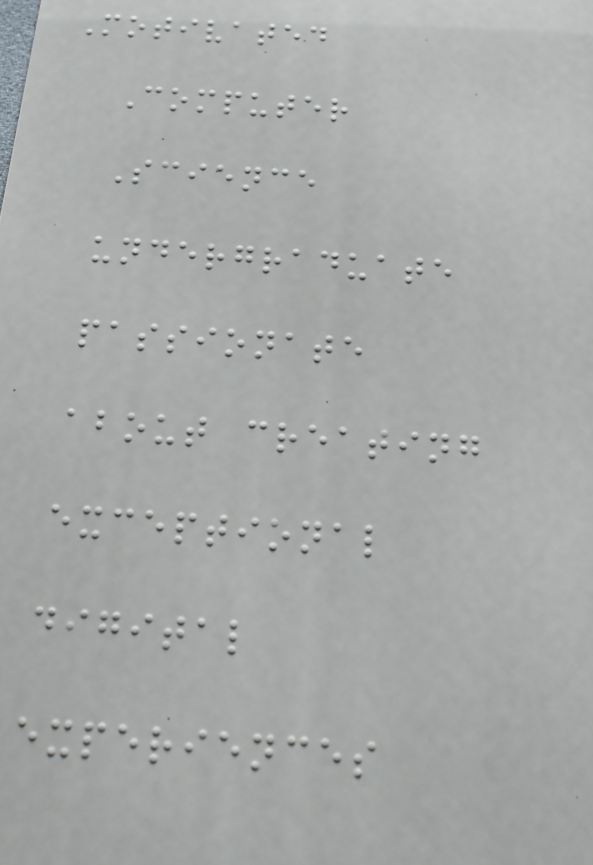Motivated
Computer
Science
undergraduate
passionate
about creating
exceptional
digital
experiences
